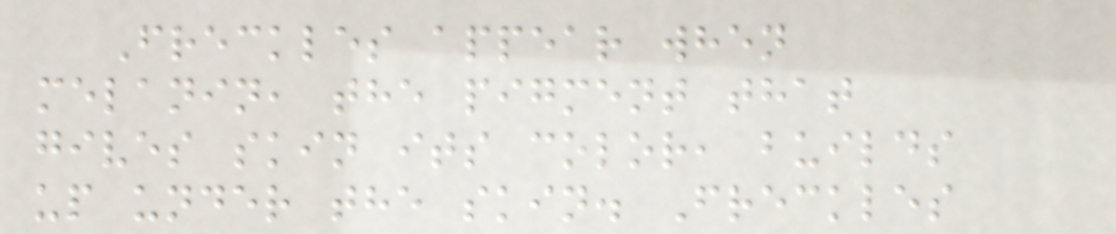Freckles appear when
melanin, the pigment that
gives skin its color, builds
up under the skin. Freckles
